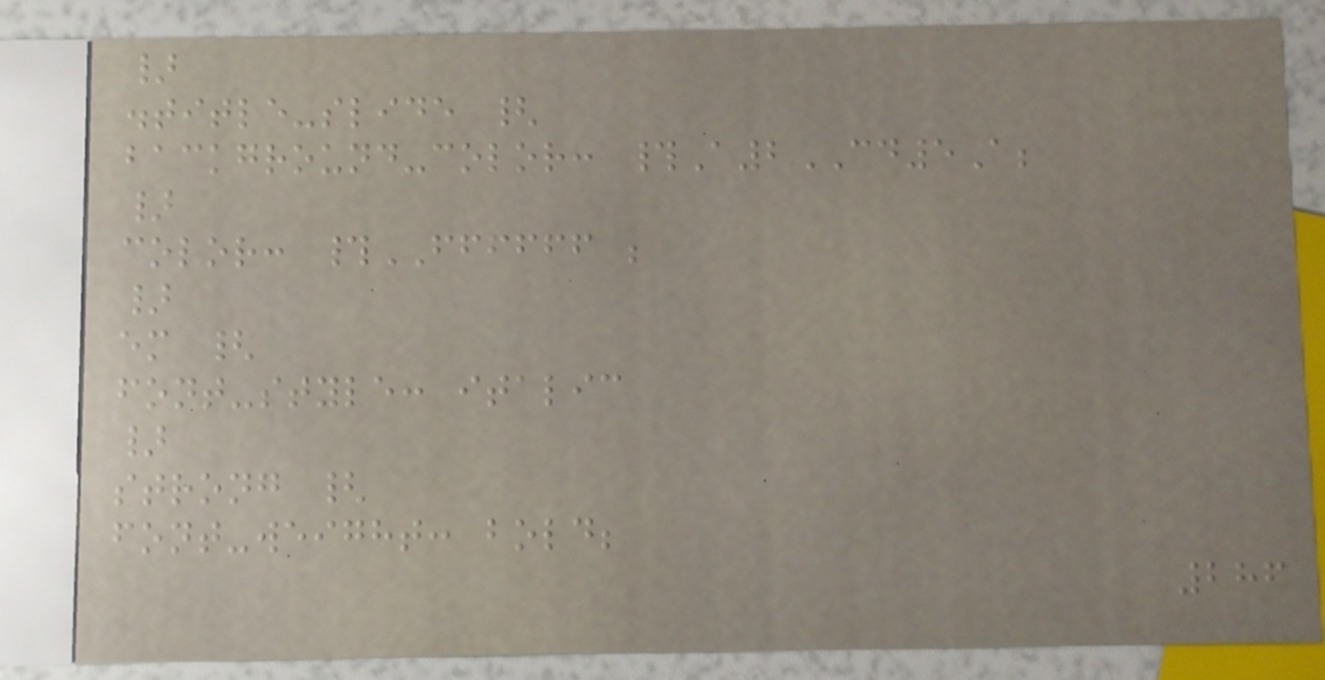}
.title-slide {
background-color: #A2CD5A;
}
color: #FFFFFF ;
}
em {
font-style: italic
}
strong {
font-weight: bold;
286
